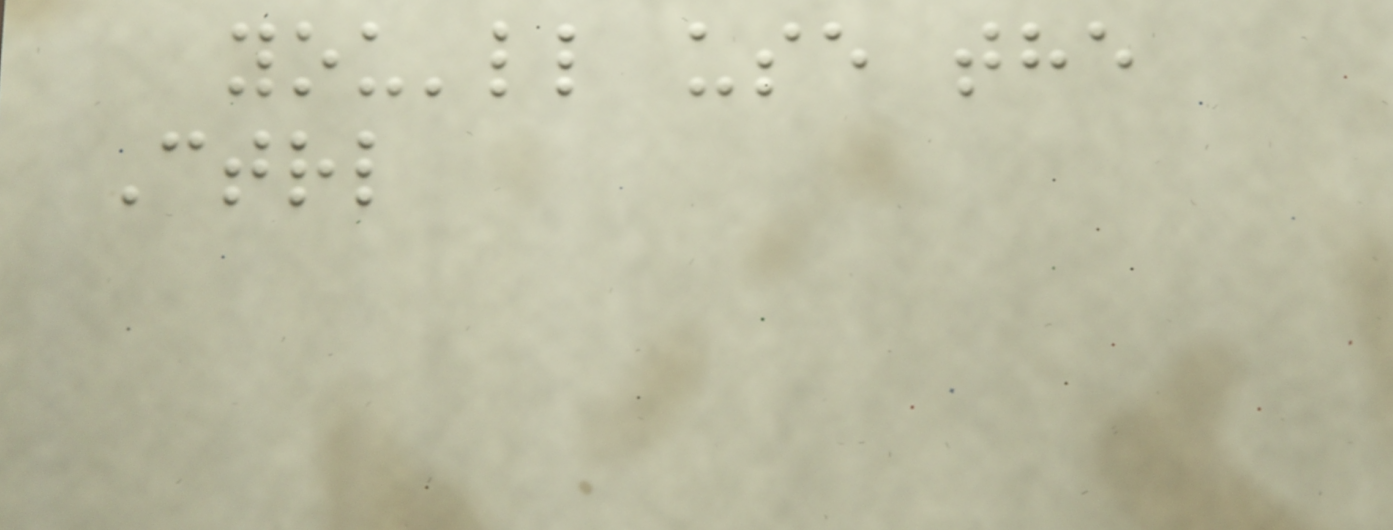you'll use the
Ctrl
